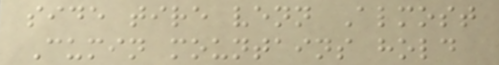side tire venn Almost
Cumin mountains hold
